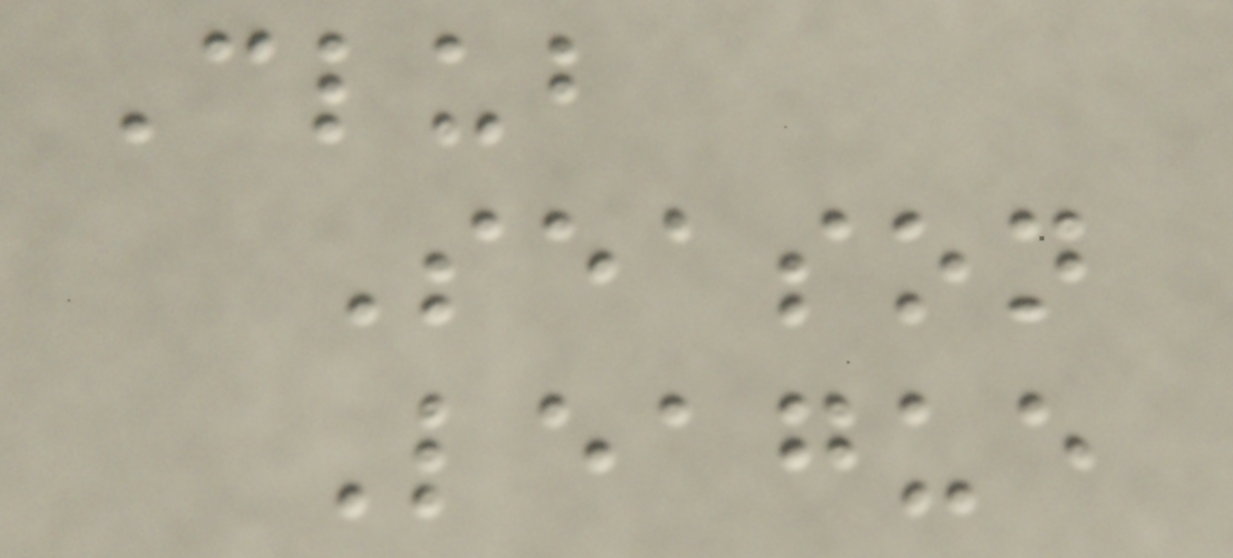Club
Season
League
